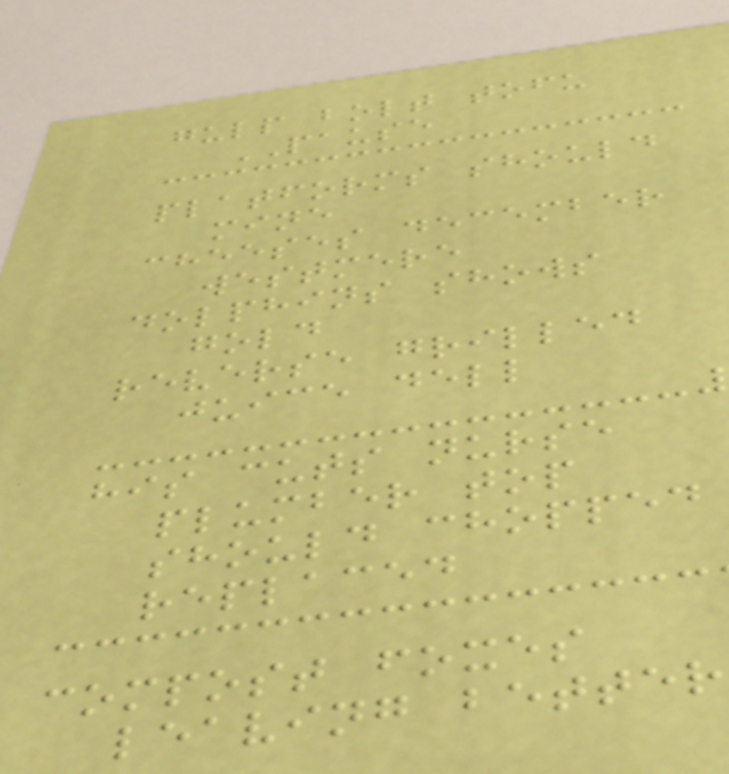gulp bolt tofu
PAUSE
platforms should
mine
cheeses december
westmere
dolphins shows
gold
reverse grilled
juice dell
his cuts nurse
plumber top
should chopped
replaced
compost foxes
leaving better
